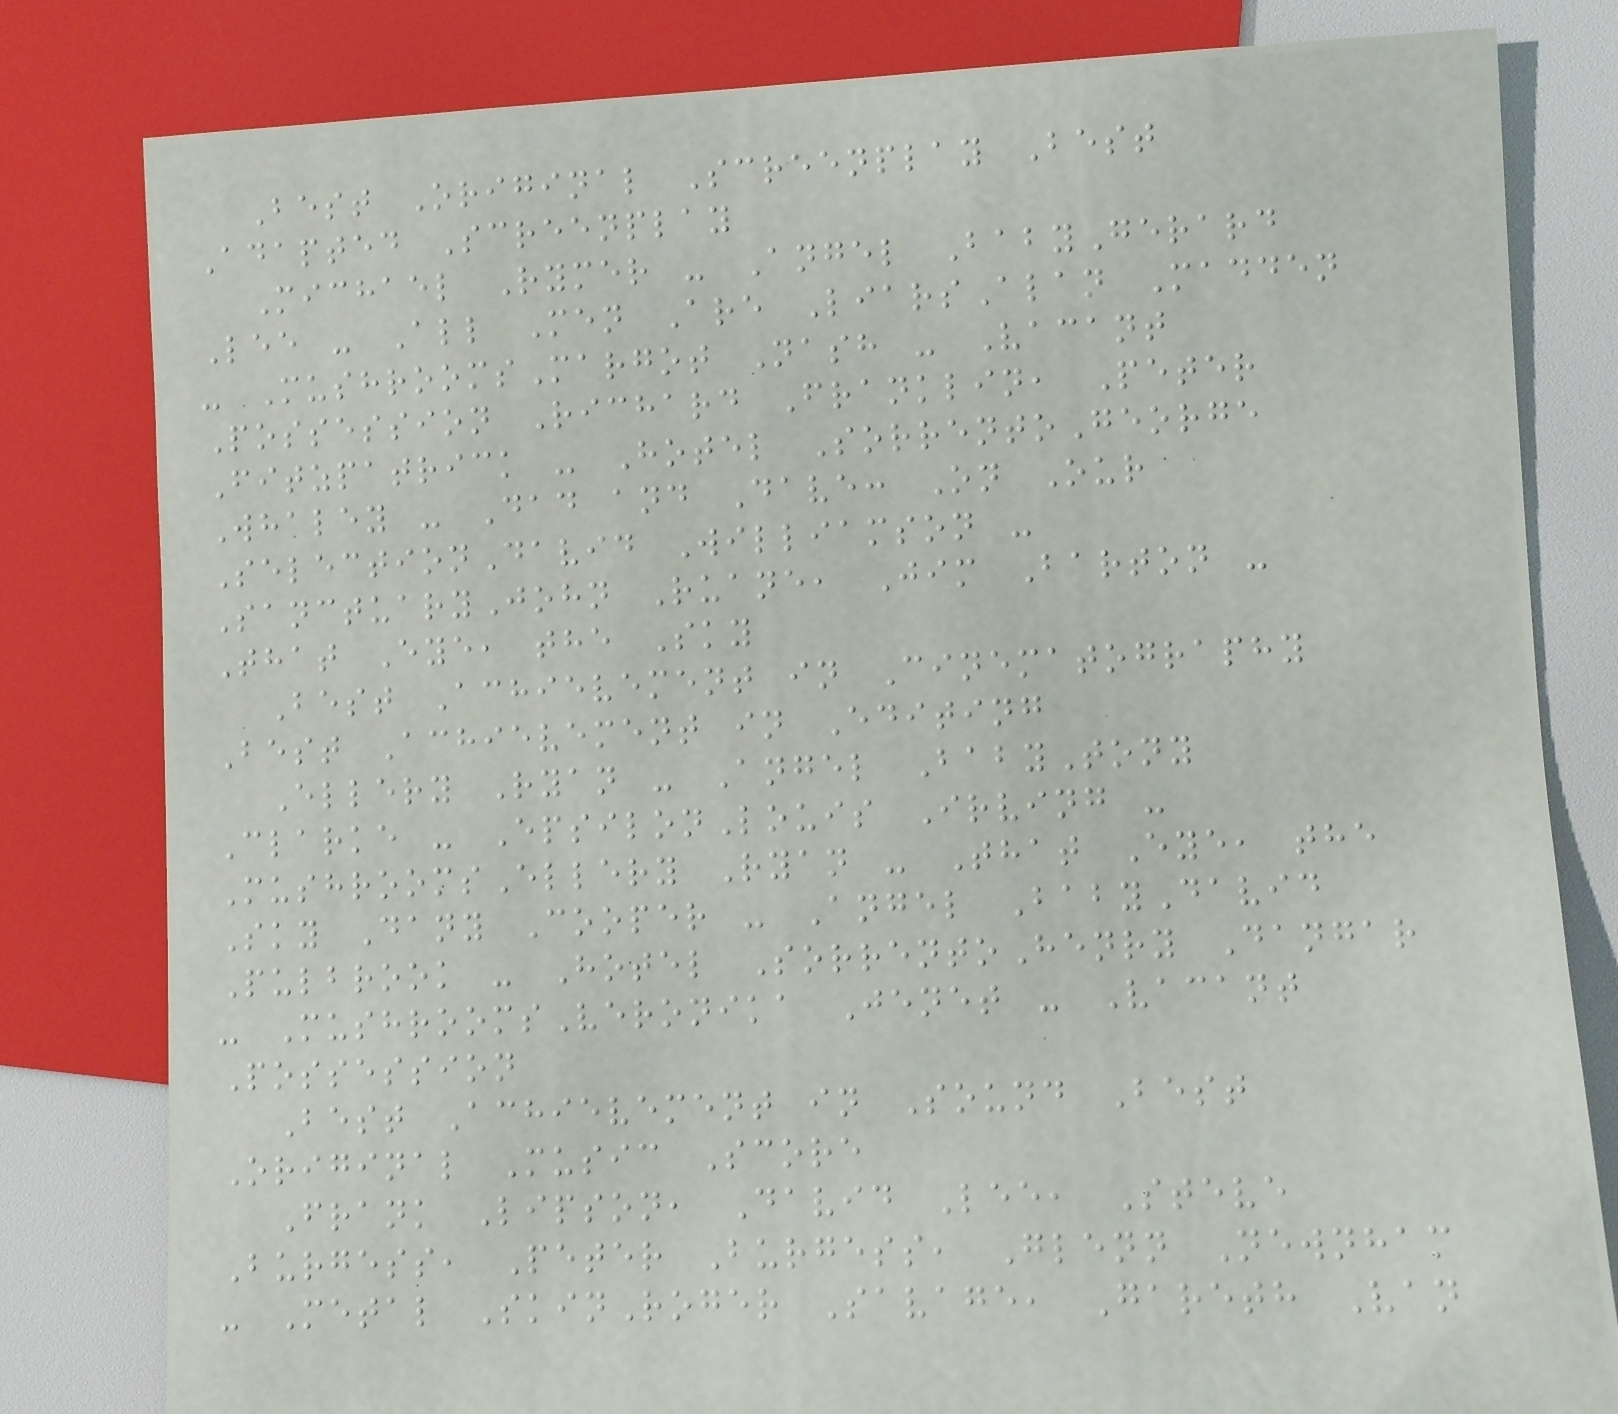Best Original Screenplay Best
Adapted Screenplay
Michael Rymer - Angel BabyGerard
Lee - All Men Are LiarsAlan Madden
- MushroomsMargot Nash - Vacant
Possession Richard Franklin, Peter
Fitzpatrick - Hotel SorrentoGeorge
Whaley - Dad and Dave: On Our
SelectionDavid Williamson -
SanctuaryJohn Ruane, Jim Barton -
That Eye, the Sky
Best Achievement in Cinematography
Best Achievement in Editing
Ellery Ryan - Angel BabyTony
Clarke - EpsilonLouis Irving -
MushroomsEllery Ryan - That Eye, the
Sky Dany Cooper - Angel BabyDavid
Pulbrook - Hotel SorrentoHenry Dangar
- MushroomsVeronika Jenet - Vacant
Possession
Best Achievement in Sound Best
Original Music Score
Frank Lipson, David Lee, Steve
Burgess, Peter Burgess, Glenn Newnham
- Metal SkinRoger Savage, Gareth Van
